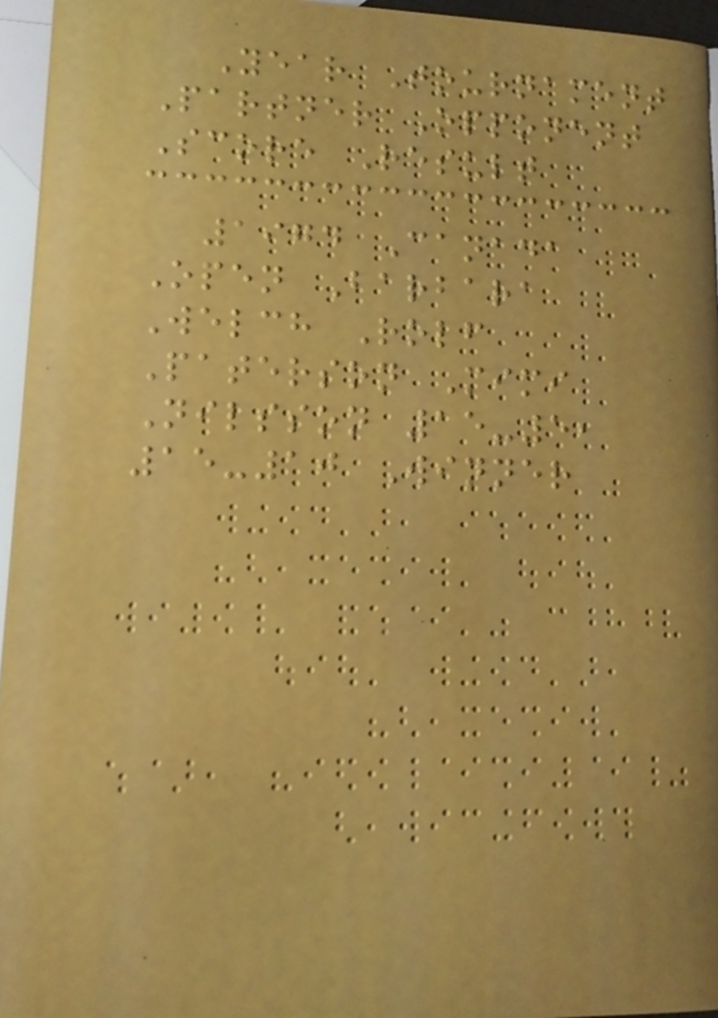Year Tournament
Partner Opponent
Score Result
1974 Canada
Open Barbara
Welch Rolf
Paterson Mimi
Nilsson 15-5,
15-10 Winner
